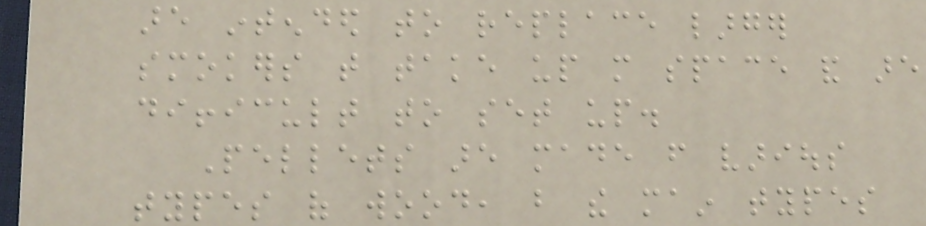are intended to replace larger
smokers that take up more space and are
difficult to set up.
Pellets are made from various
types of wood, but the main types
